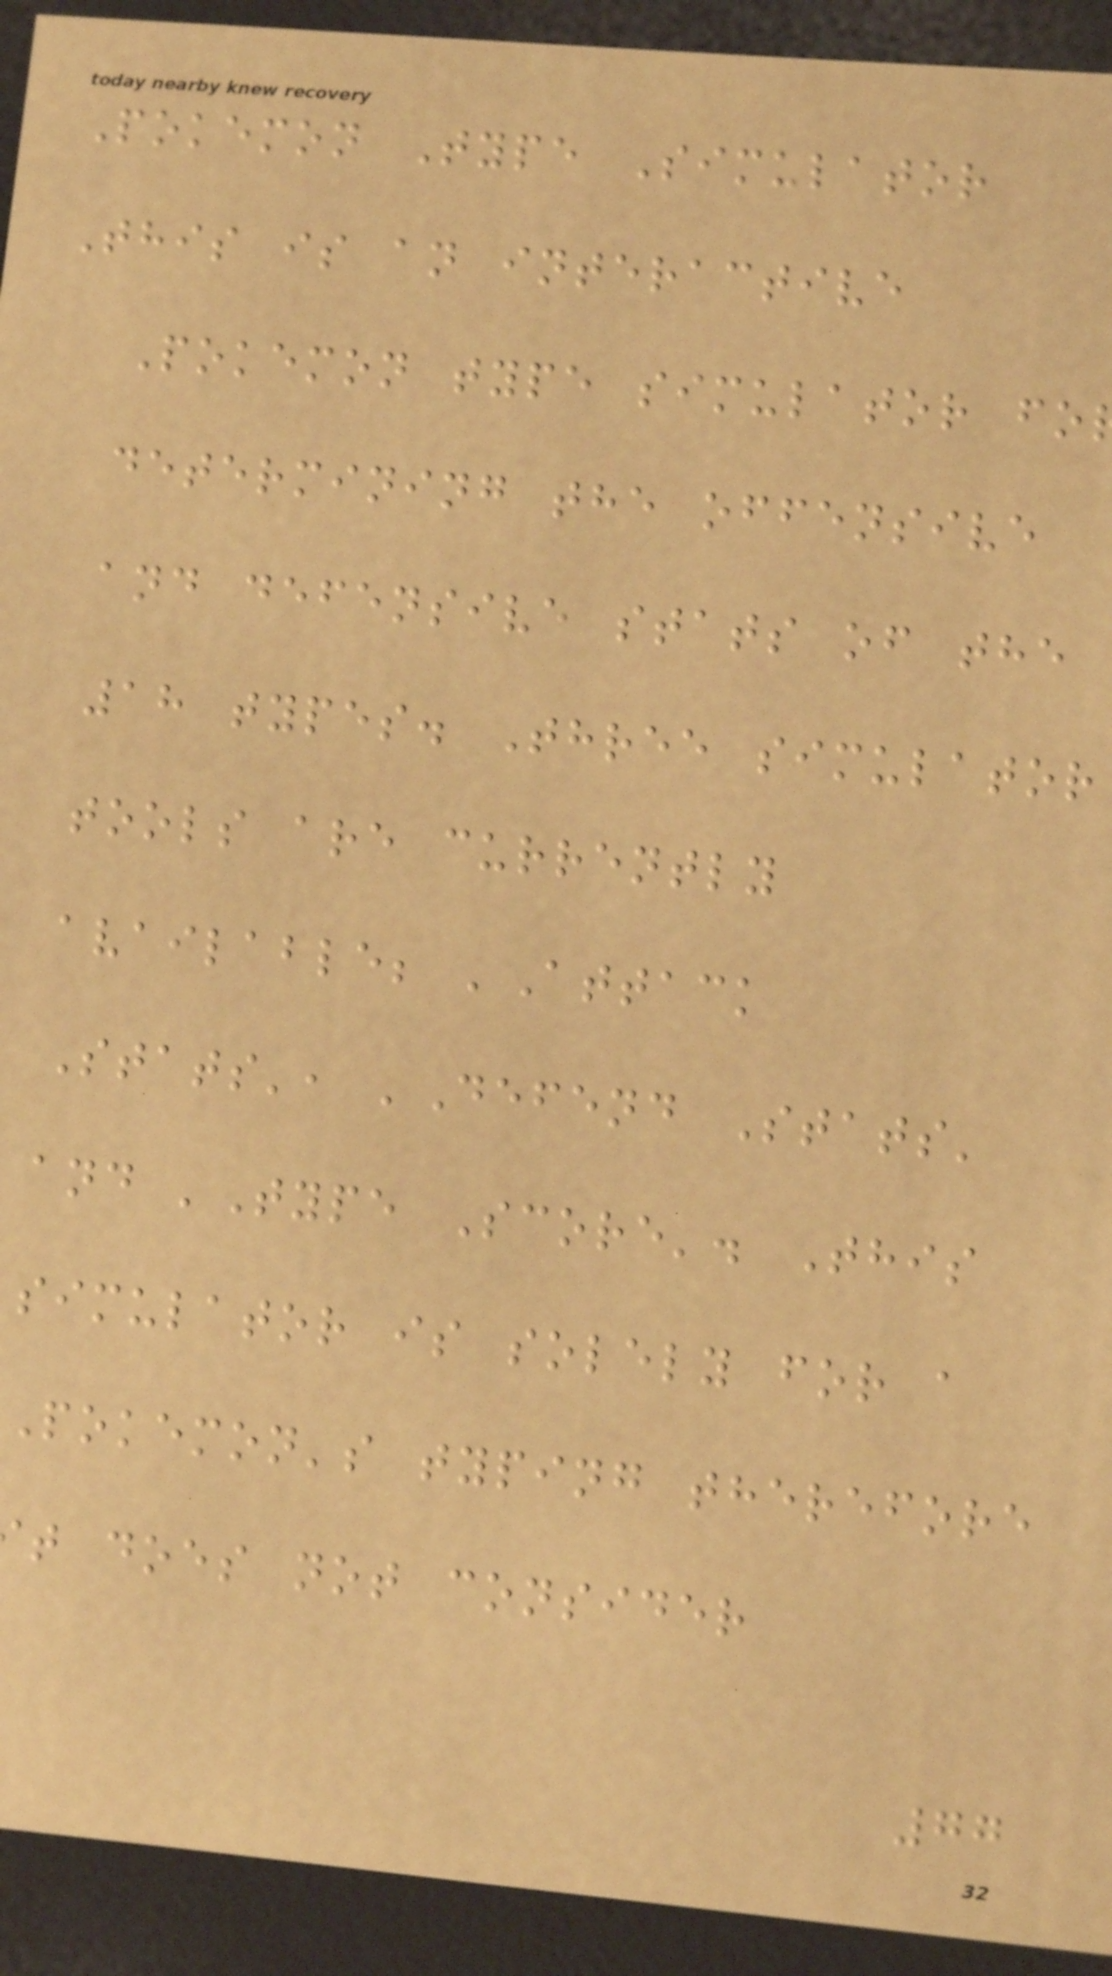Pokemon Type Simulator
This is an interactive
Pokemon type simulator fo
determining the offensive
and defensive stats of the
18 types. Three simulator
tools are currently
available; 'Attack
Stats', 'Defend Stats'
and 'Type Score'. This
simulator is solely for a
Pokemon's typing therefore
t does not consider
77
